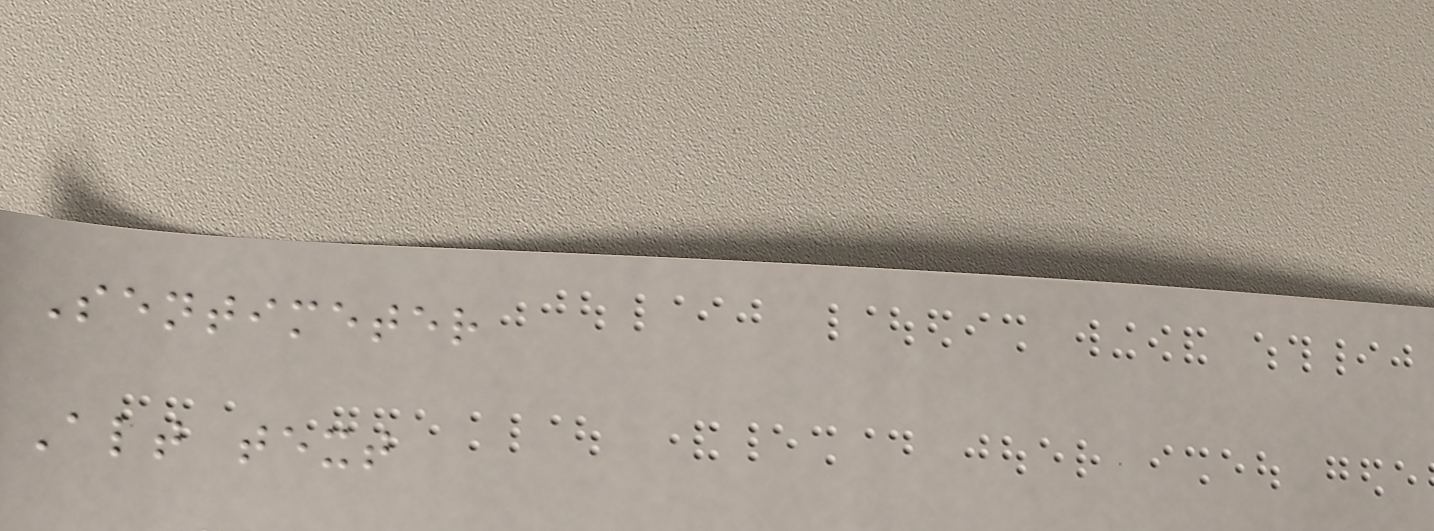Sentimeter
Alt text
